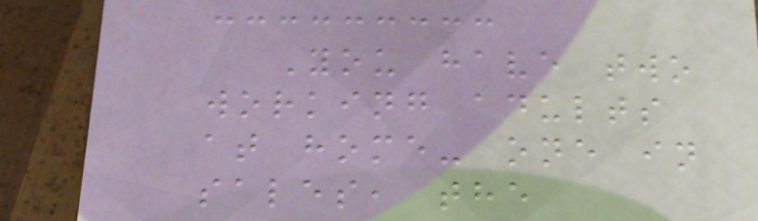You have two
working adults
at home- one in
sales, the
